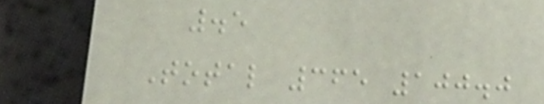.5
Total 365 100.0
